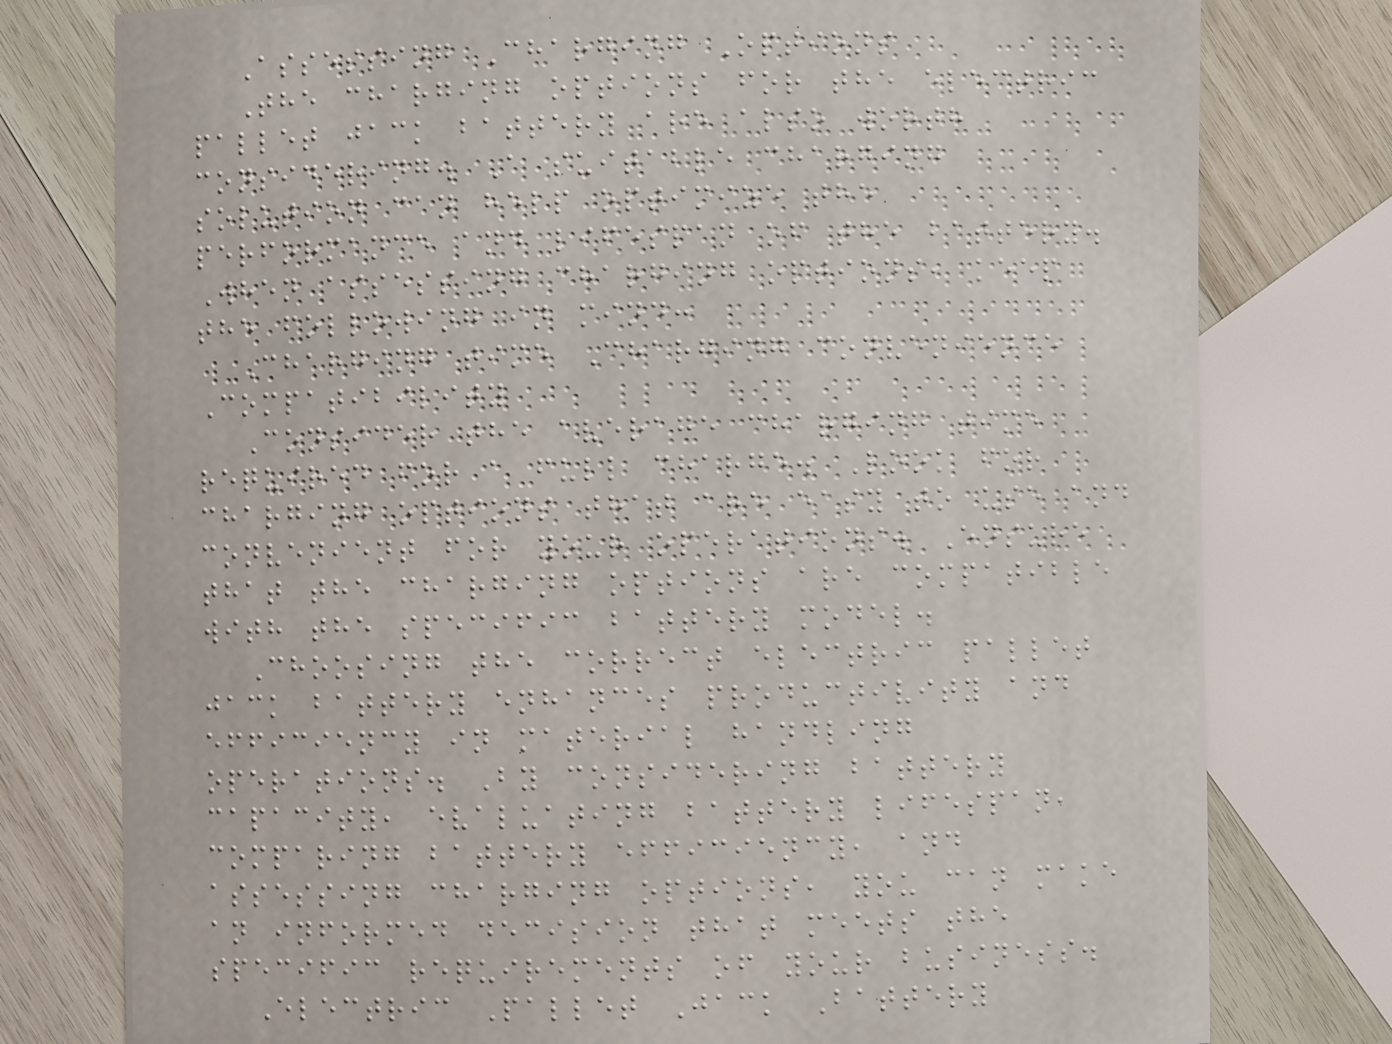Assessing Charging Options
The charging options for the electric
pallet jack battery are also worth
considering. A suitable charging
solution can help optimize the
performance and lifespan of the battery.
When assessing charging options, keep
the following in mind:
Charging time Charging convenience
Compatibility
Consider the average charging time
required for a full charge. Look for
charging options that are easy to use and
convenient for your operations. Ensure
that the charging options are compatible
with the specific battery model.
Choosing the correct electric pallet
jack battery enhances productivity and
efficiency in material handling
operations. By considering battery
capacity, evaluating battery lifespan,
comparing battery efficiency, and
assessing charging options, you can make
an informed decision that meets the
specific requirements of your business.
Electric Pallet Jack Battery
